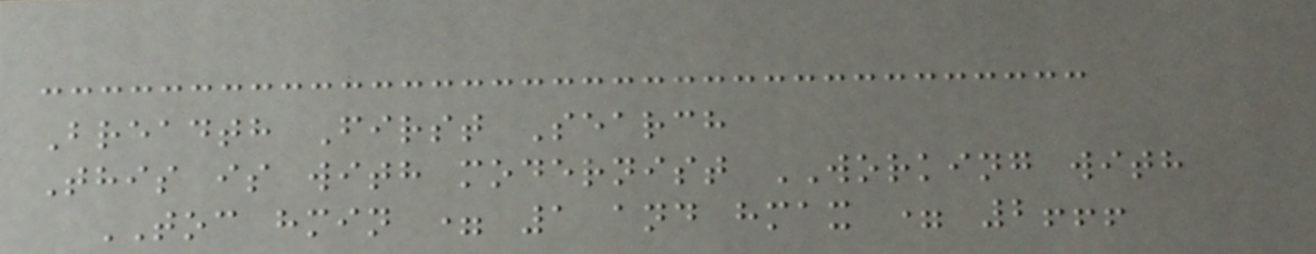Breadth First Search
This is with modernist WORKING with
TOC hmin = 1 and hmax = 2!!!
